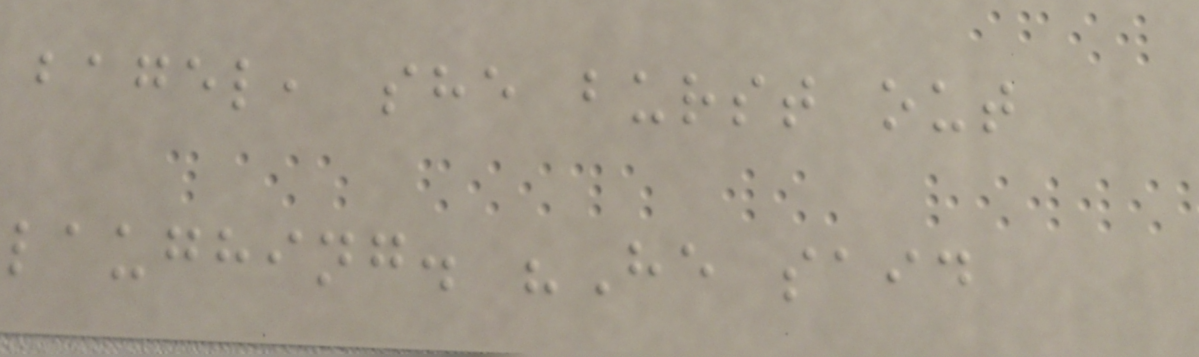bagel, she burst out
laughing. "He said
